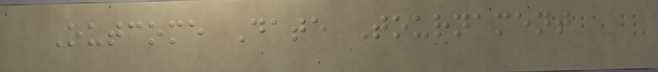Outcome Date Tournament
